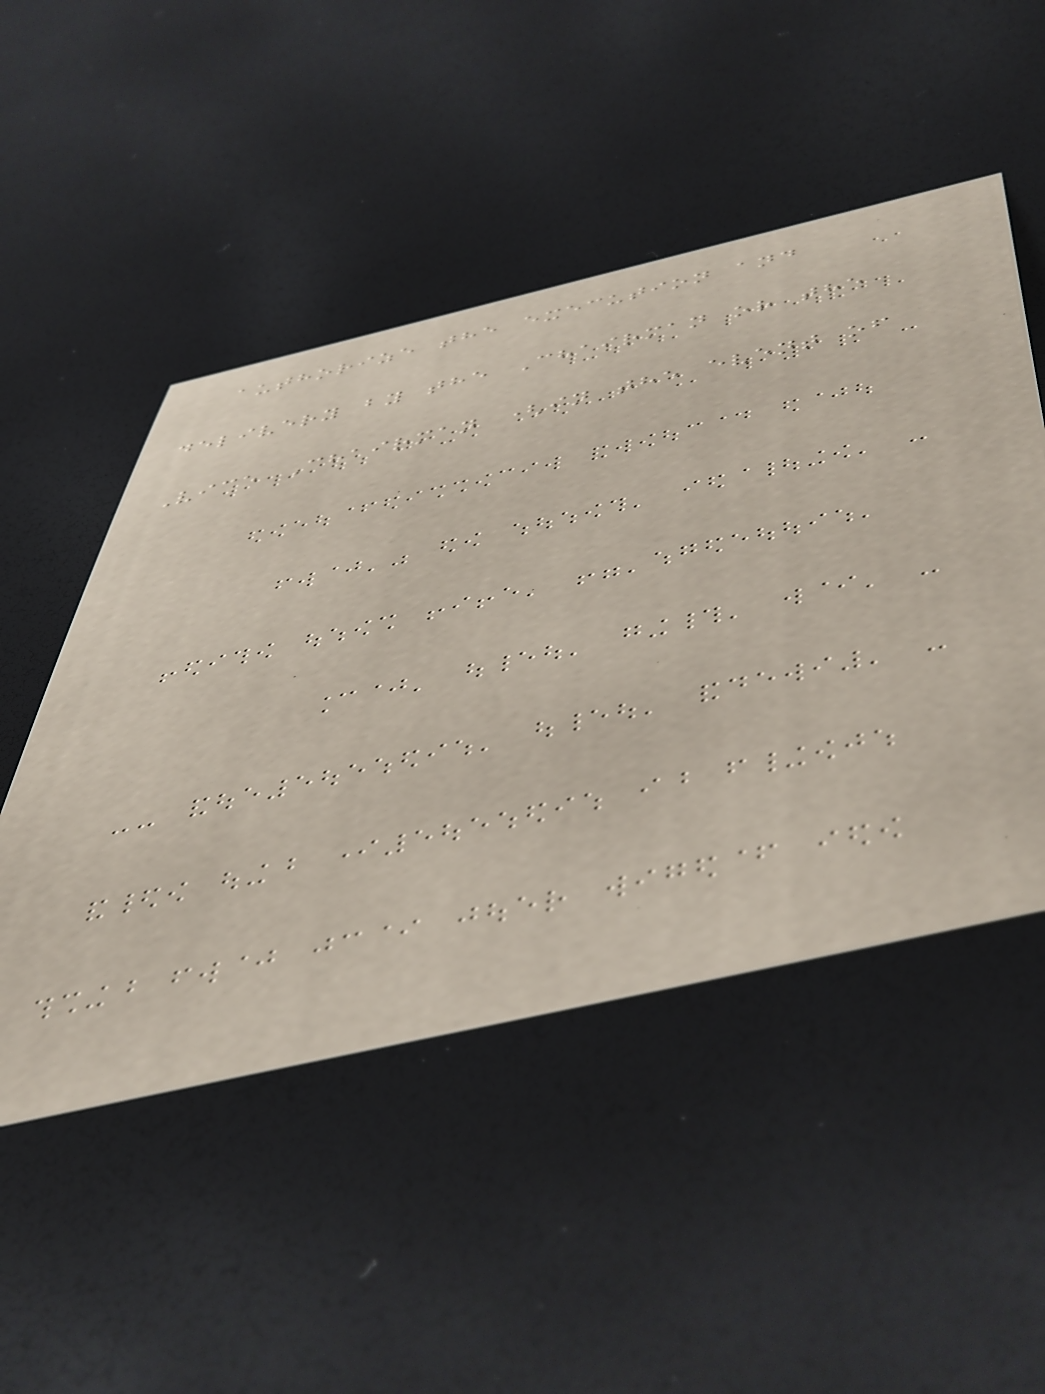authorize the execution and
delivery by the Chairman or the
Vice Chairman (in the event of
